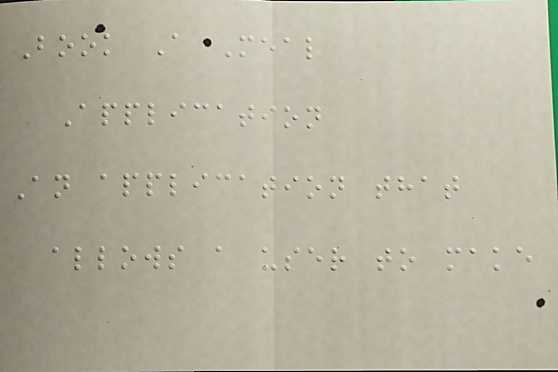Book A Meal
Application
An application that
allows a user to make
